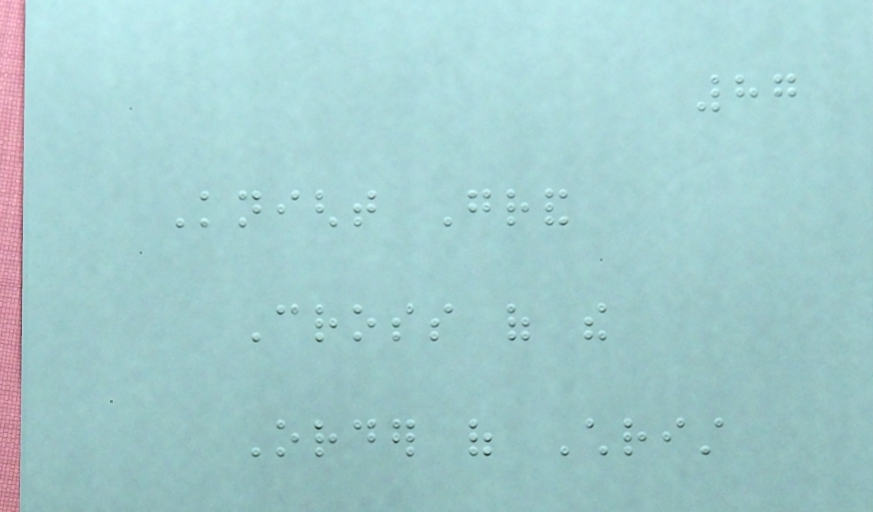87
Knight Grand
Cross of the
Order of Christ
